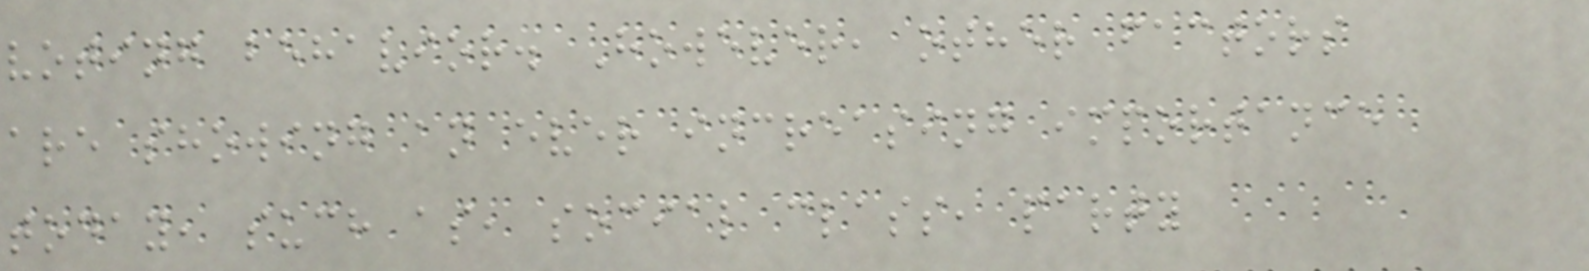voting behavior. However, other factors
are showing an ever increasing importance
today, such as, social class, party
